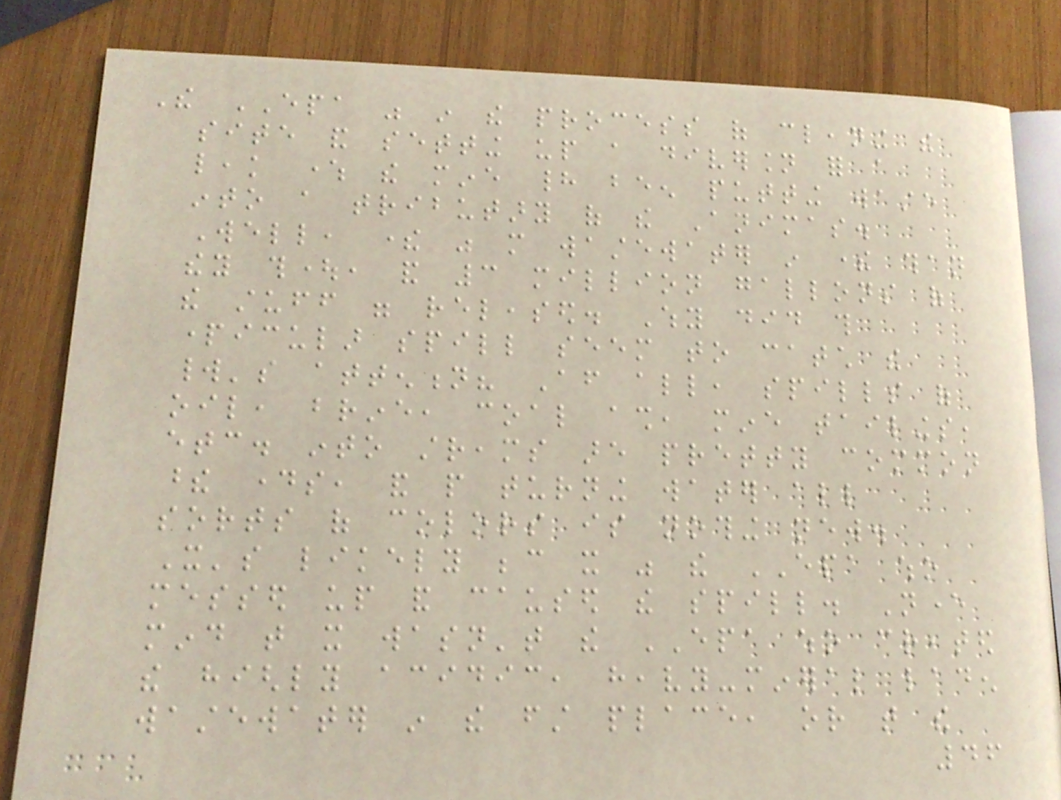The EPA was in the process of cleaning the
site and setting up a diversion for a
leak where the mine had been putting waste
into a tributary of the Animas.
Well, there was more wastewater in there than
they thought, and 3 million gallons of
the stuff were released. Why did this
particular spill seem to catch the
world's attention? After all, spills of
oil, brine, coal ash, mine tailings,
etc. into streams are pretty common
these days, and people turning water all
sorts of colors is nothing new.
It's likely because it was the EPA who
messed up and caused the spill. Never
mind that it wasn't the EPA who created
the highly acidic, heavy-mineral laden
wastewater in the first place, or that the
46
